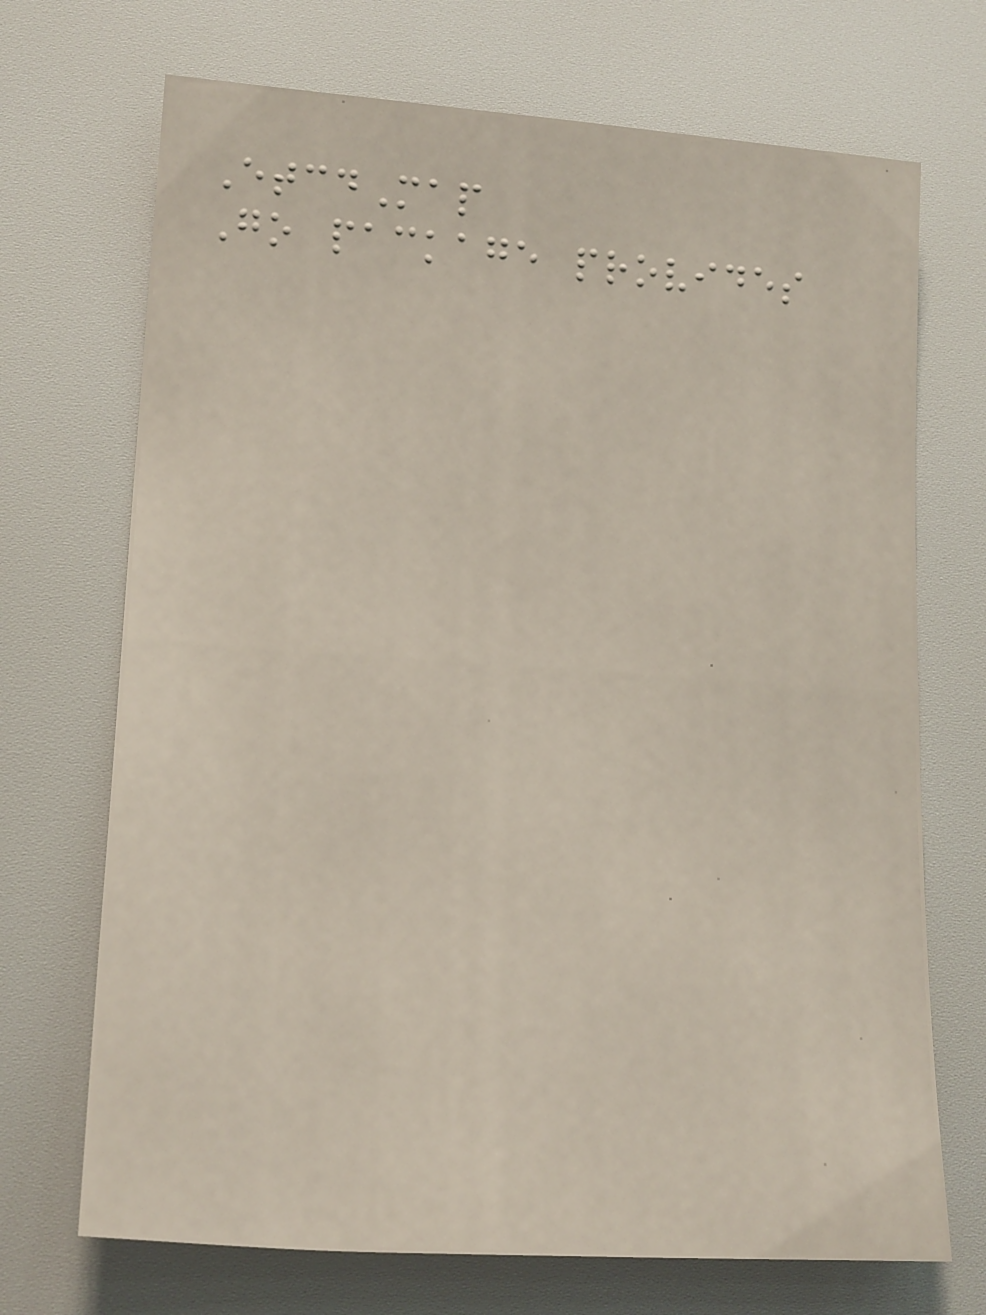EtcdMap
Go package provides
